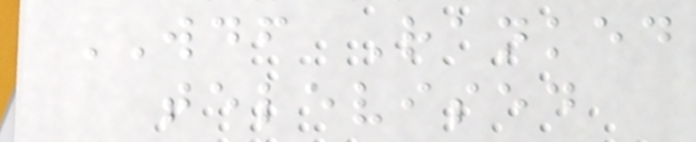WDF Ranked
televised
